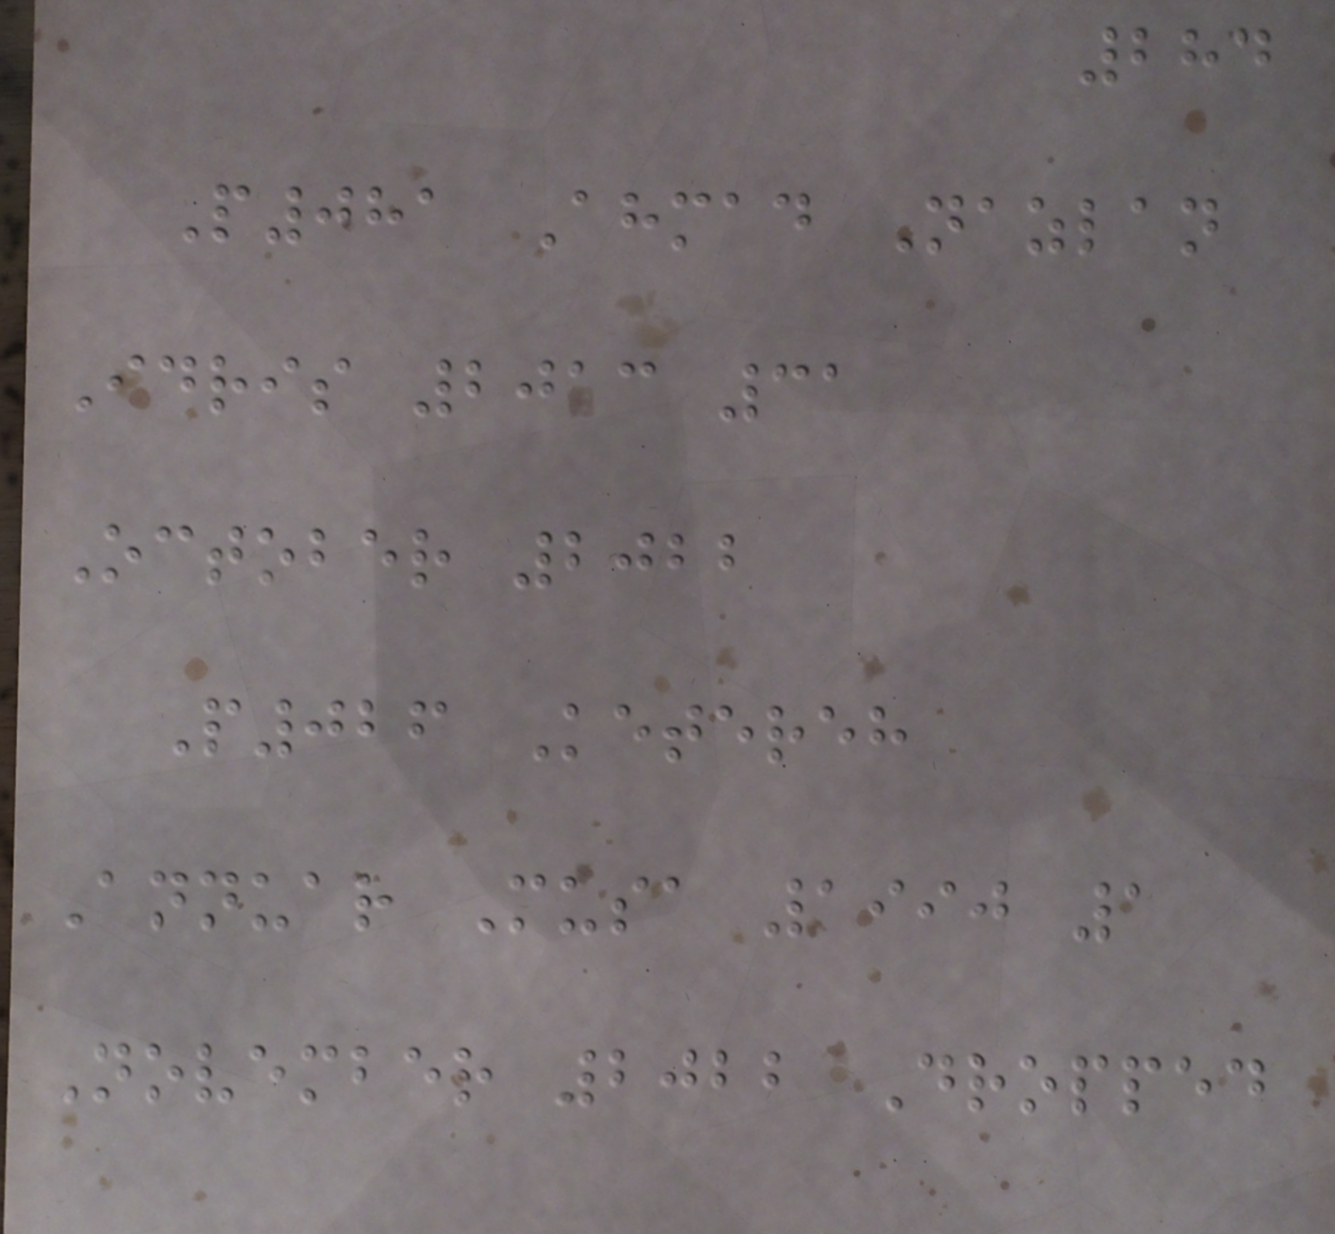284
P081 Ahmad Nazlan
Idris 2013 31
October 2022
P026 Ketereh
Annuar Musa 1990 1
November 2022 Dropped
